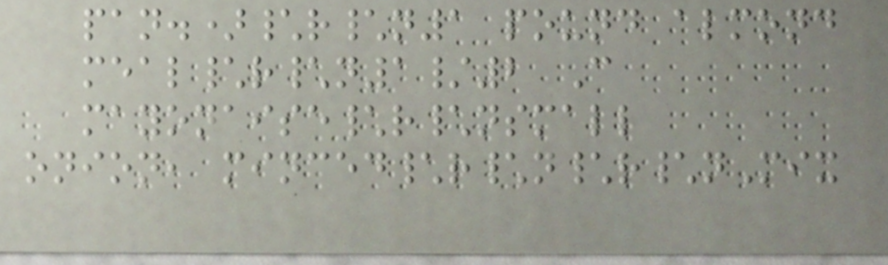pan.)\r\n1 pound almond
meal\r\n1/2 C
mayonaise\r\nsmall
onion, minced\r\n\r\nMix
